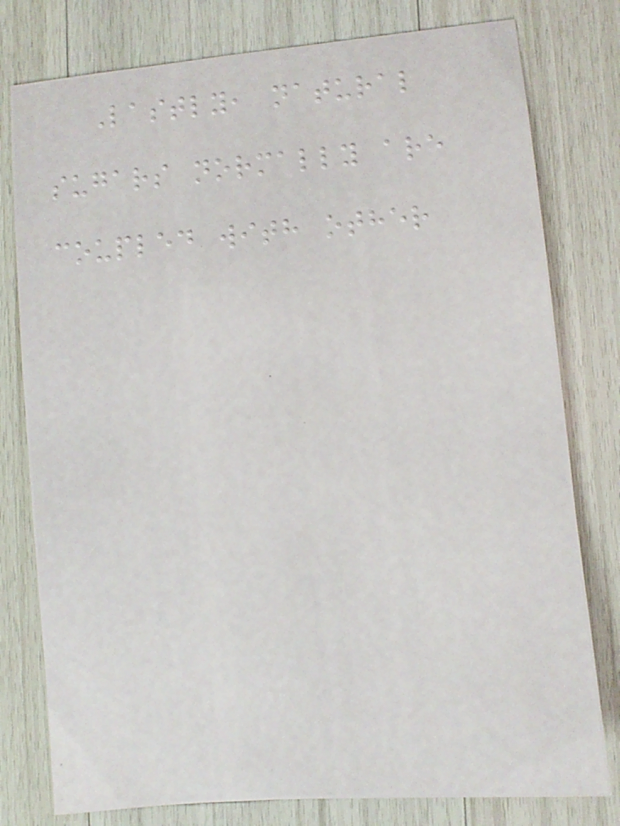Lastly, natural
sugars normally are
coupled with other
